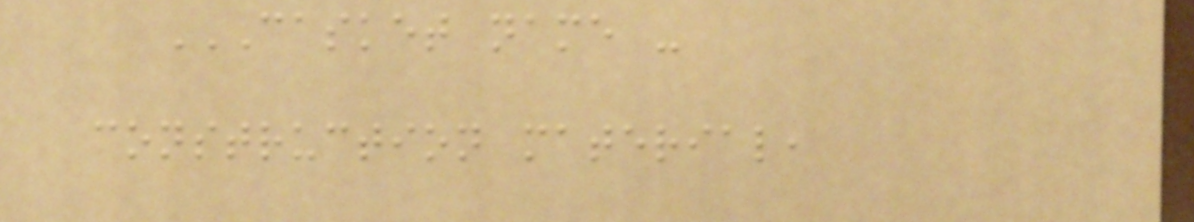CASKET NAME -
CONSTRUCTION MATERIAL,
